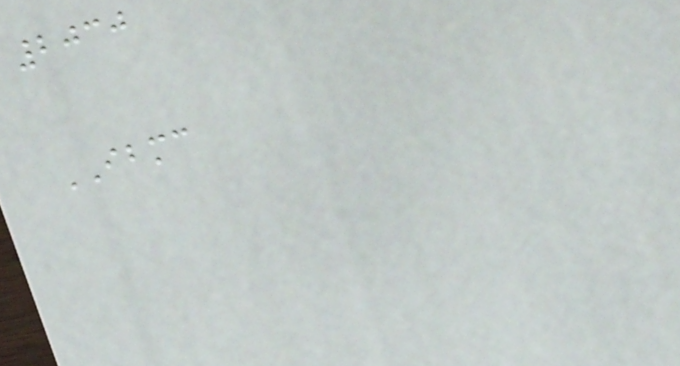2030
IBMC
